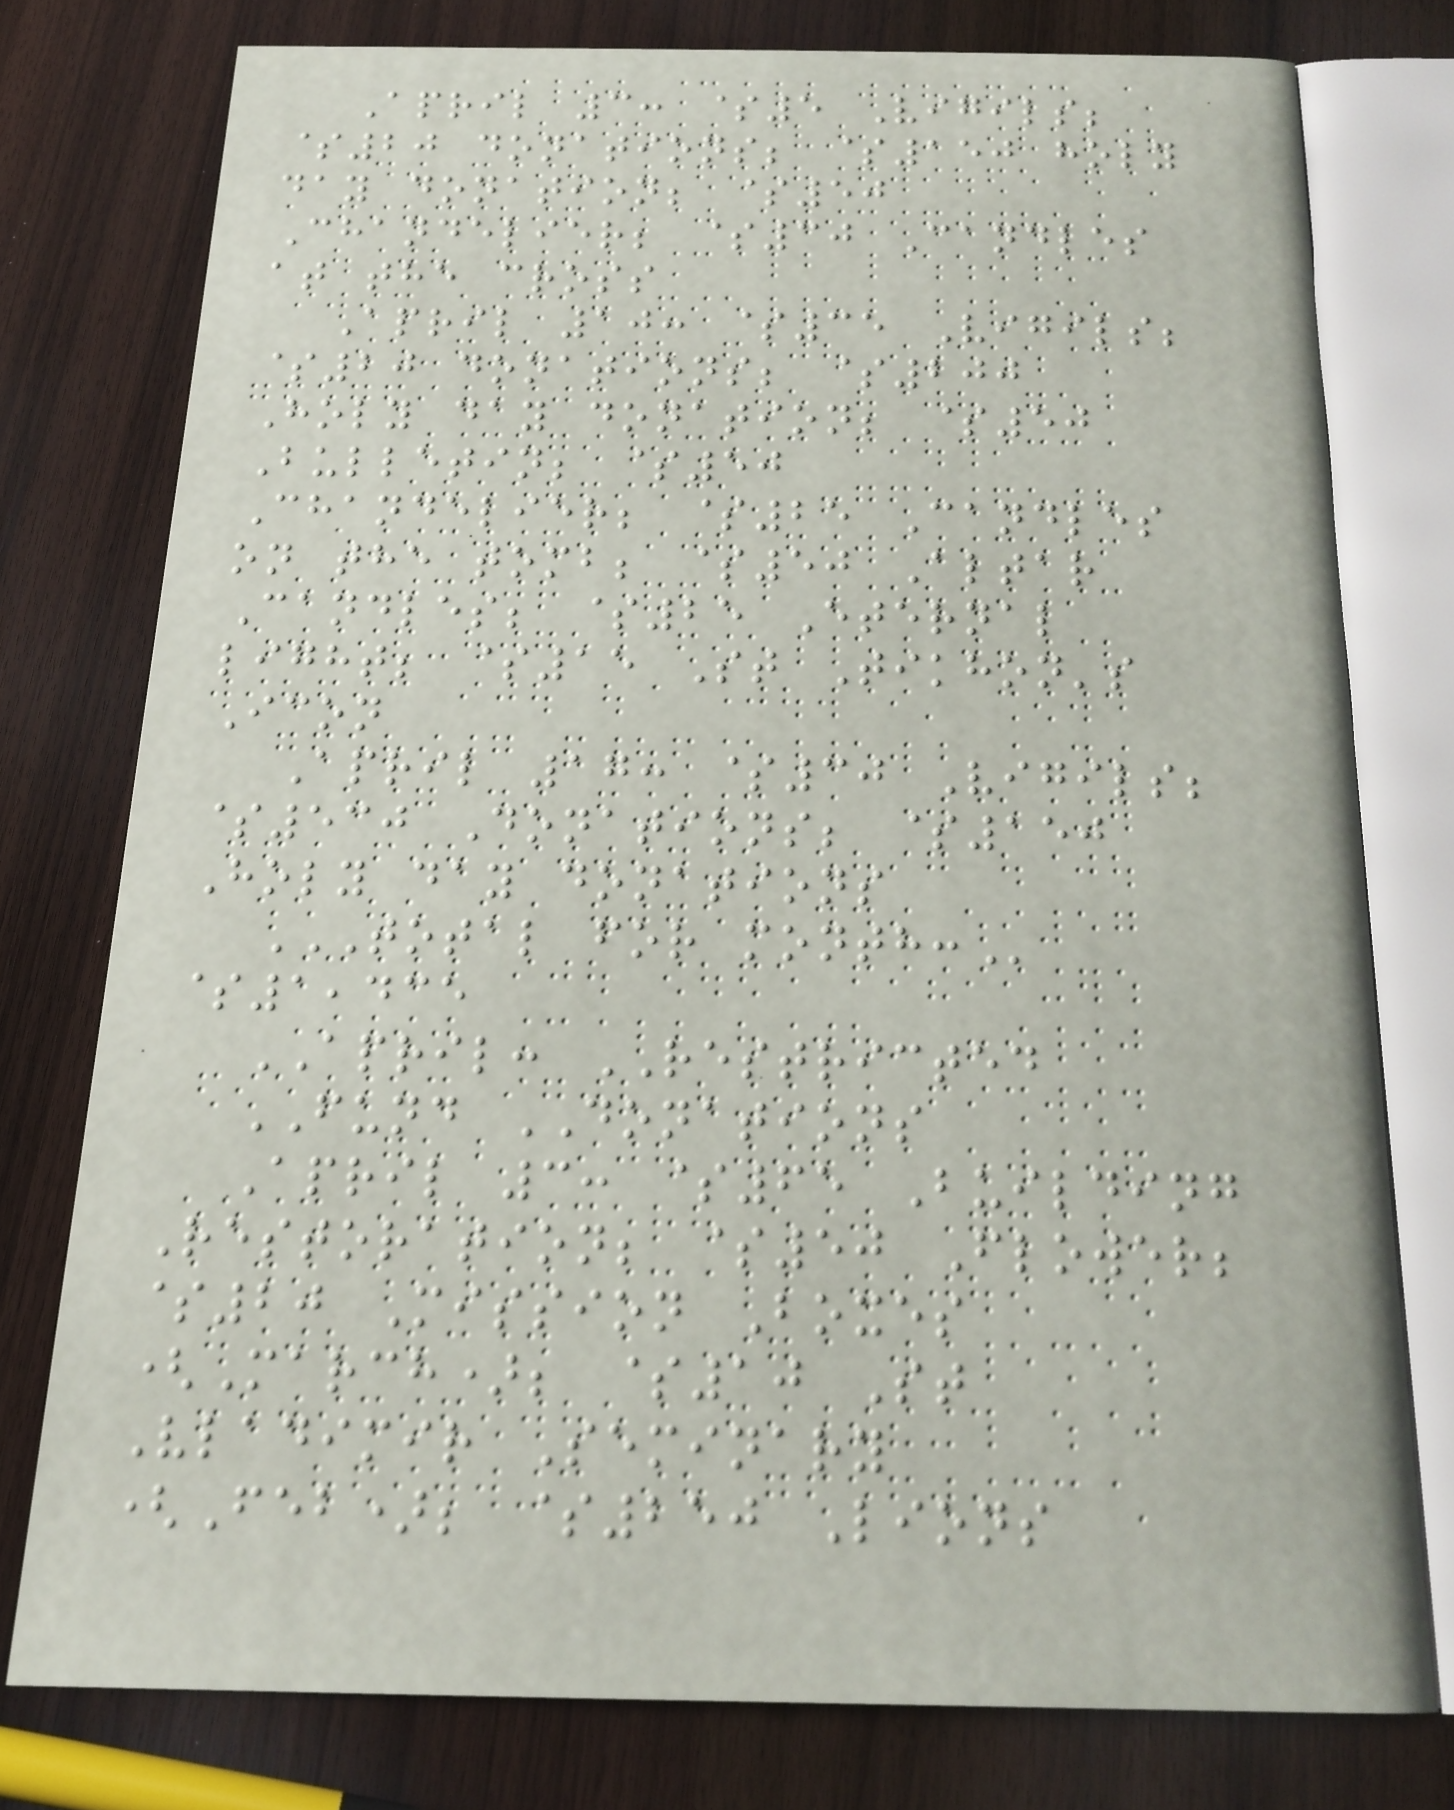April 3: $5 Vigils;
$20 donations; $150 holy
day donation; $50
Chandelier; $30 Candles
at the cross
April 10: $35 Vigils;
$20 donations; $200
Holy day donation; $50
Bulletin; $50
Chandelier; $25 Candles
on the tomb; $50 Altar
Candles; $25 Eternal
light; $15 St Tikhon's
Icon
April 17: $30 Vigils;
$530 Donations; $150
Holy day donations
TOTAL FOR MONTH:
$1,435
APRIL: RESTRICTED
FUND DONATIONS
April 3: $65 Building
Restoration; $50 Flower;
$20 Mission Boxes
(March); $10 St
Vladimir Seminary
(Feb); $250 Lions
